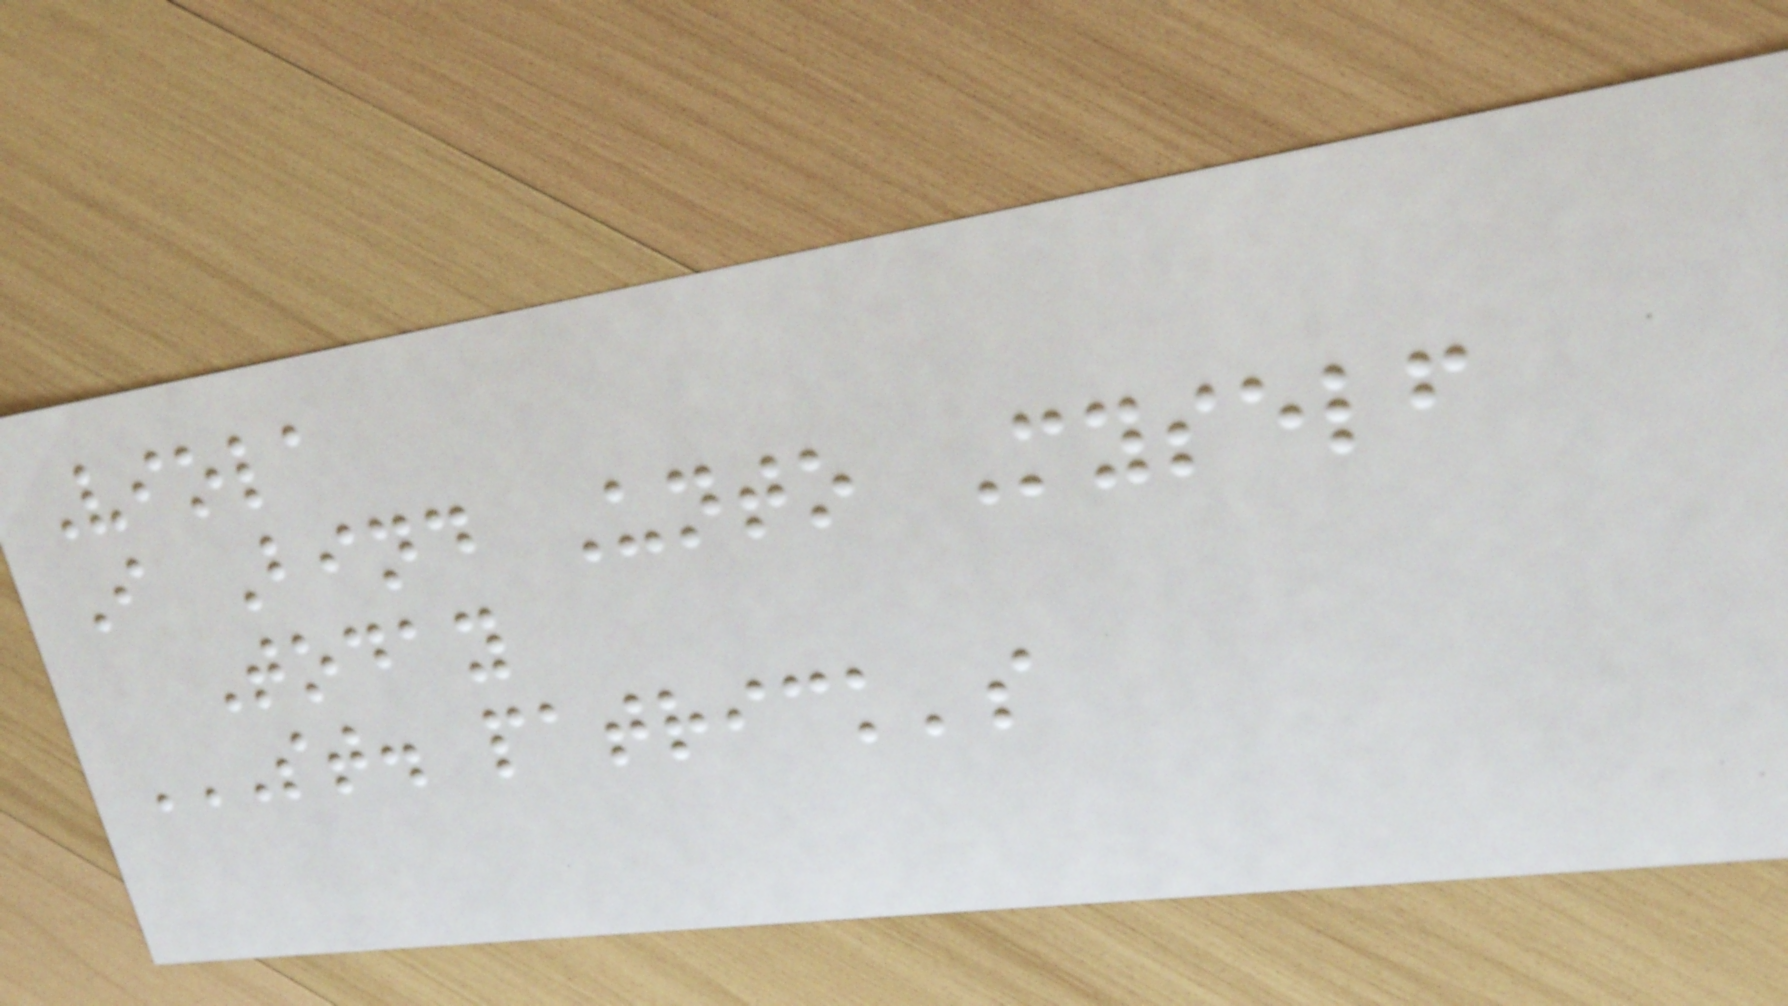Viola
I Bind Unto Myself
Today
ST. PATRICK'S
